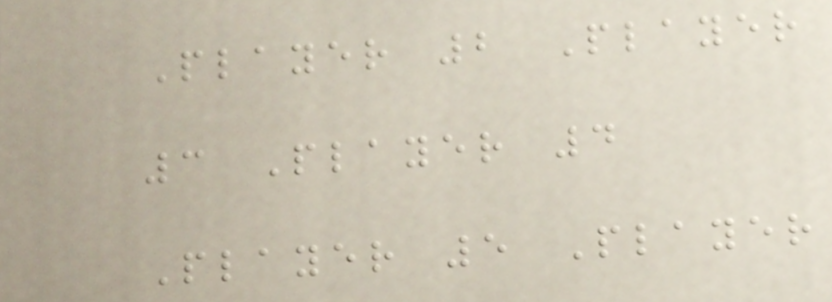Player 2 Player
3 Player 4
Player 5 Player
